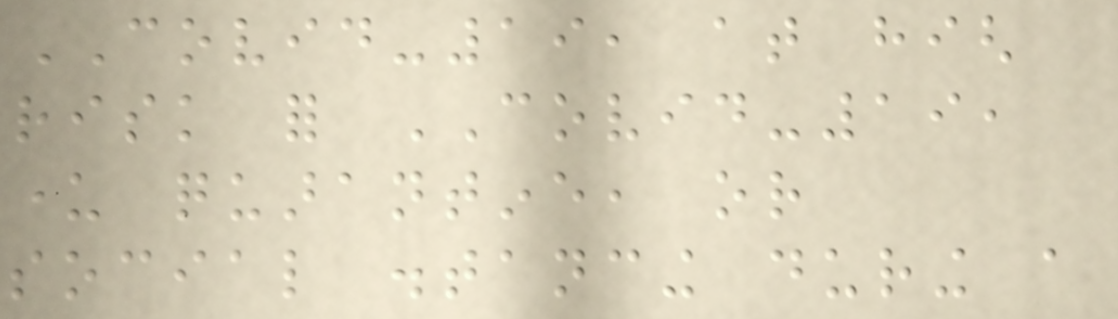COVID-19, at high
risk for COVID-19,
under quarantine, or
social distancing during a
